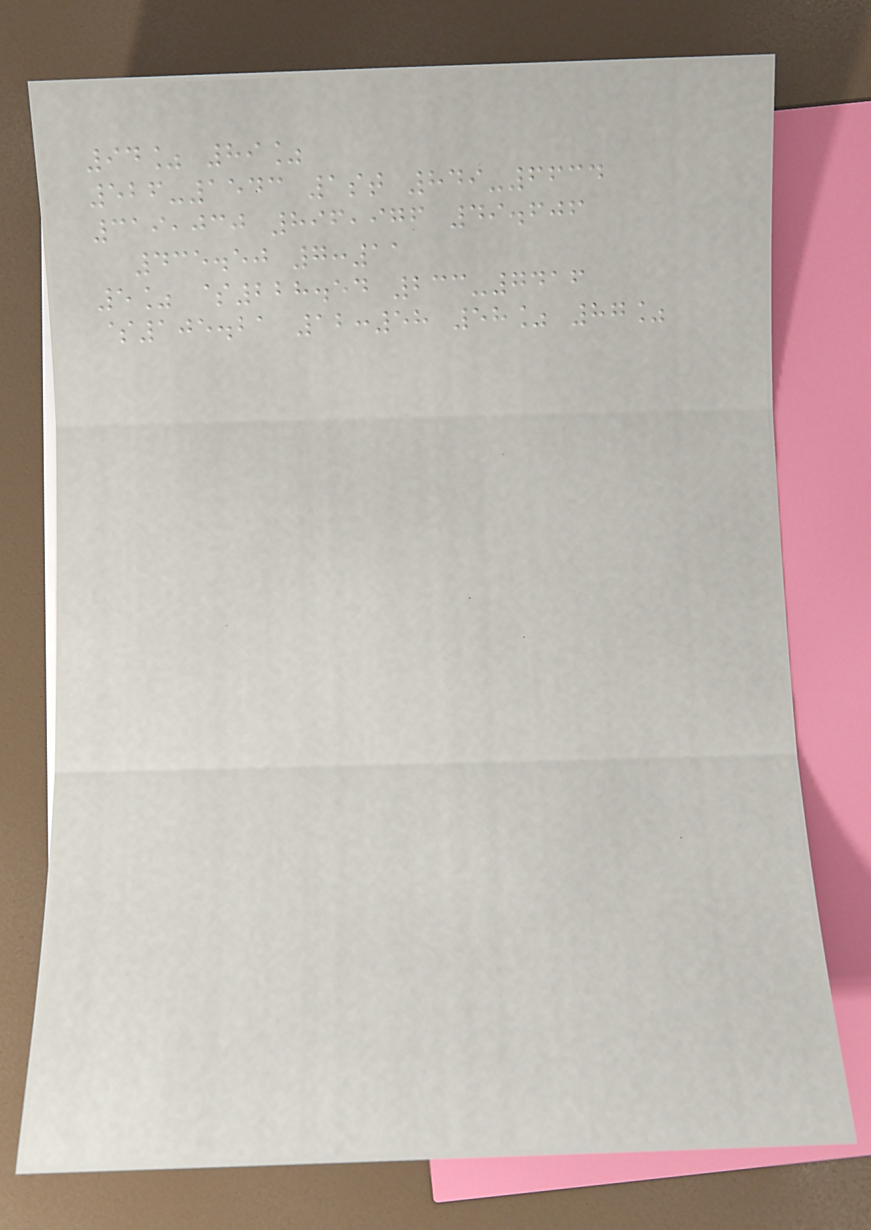94% 89%
526-1543 1st 849-6634
319,030 896,976 49.606
435.50 7:11
5% $228.54 233-7416
$105.21 12:58 58% 87%
